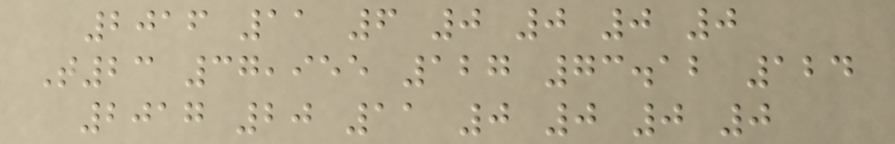2016 11 6 0 0 0 0
T23 37,955 127 73.12 124
2017 20 11 0 0 0 0
